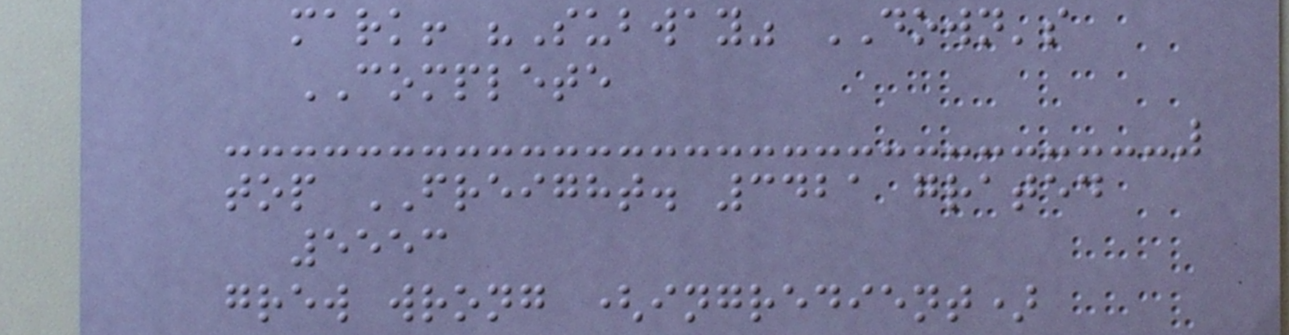mark! "Subway" DOWN's
COMPLETE
top FREIGHT. 3421 grated
5553
grew wrong (ingredient)
